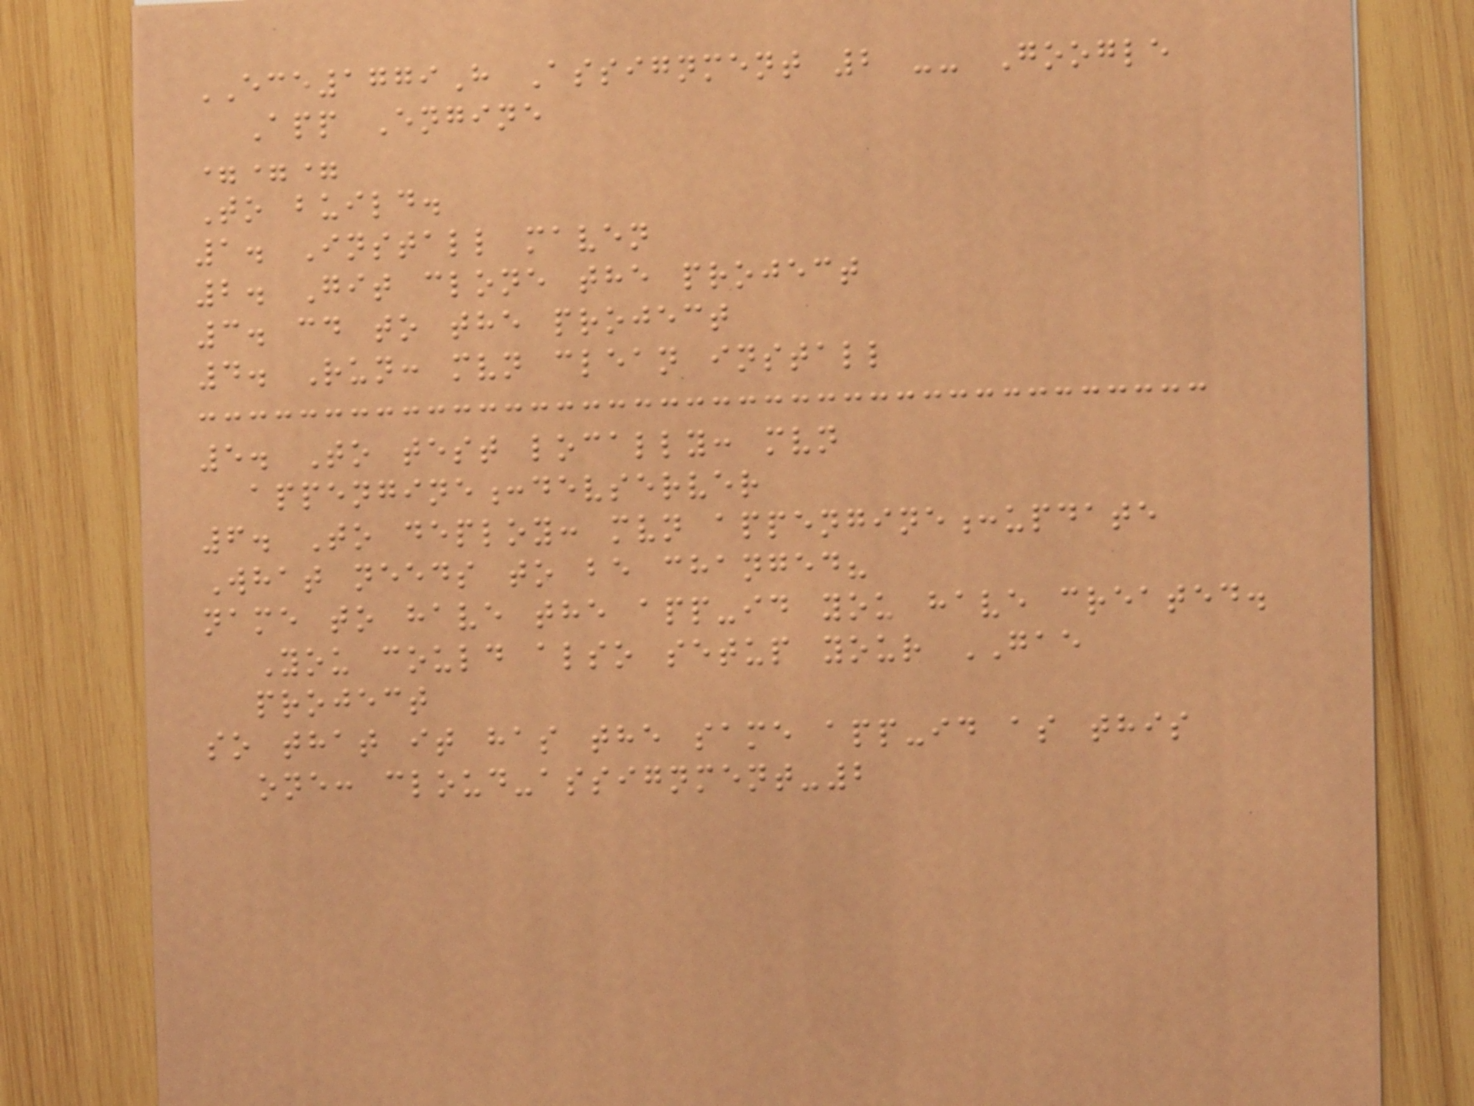ECE1779H Assignment 2 -- Google
App Engine
===
To build.
1. Install maven
2. Git clone the project
3. cd to the project
4. Run: mvn clean install
5. To test locally: mvn
appengine:devserver
6. To deploy: mvn appengine:update
What needs to be changed?
name to have the app-id you have created.
You could also setup your GAE
project
so that it has the same app-id as this
one: cloud-assignment-2
